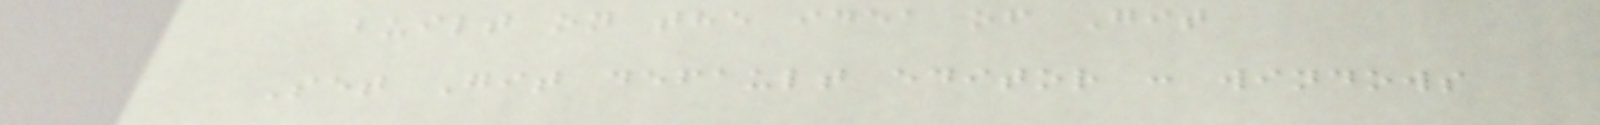built on the idea of Git
Set Git default editor : windows
